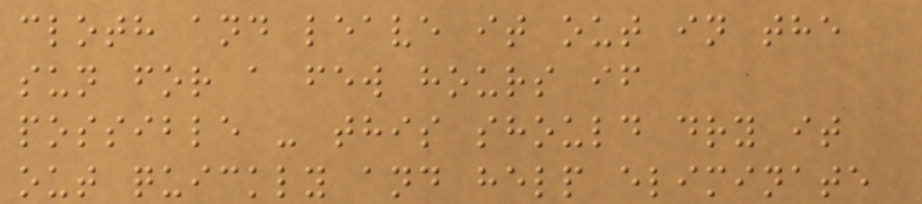cloth and leave it out in the
sun for a few hours if
possible - this should dry it
out quickly and help eliminate
